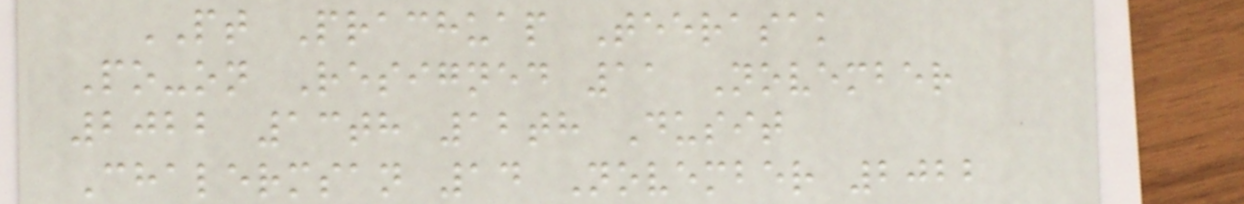PT Prachuap Teerasak
Po-on Resigned 11 November
2022 13th 12th Dusit
Chalermsan 14 November 2022
